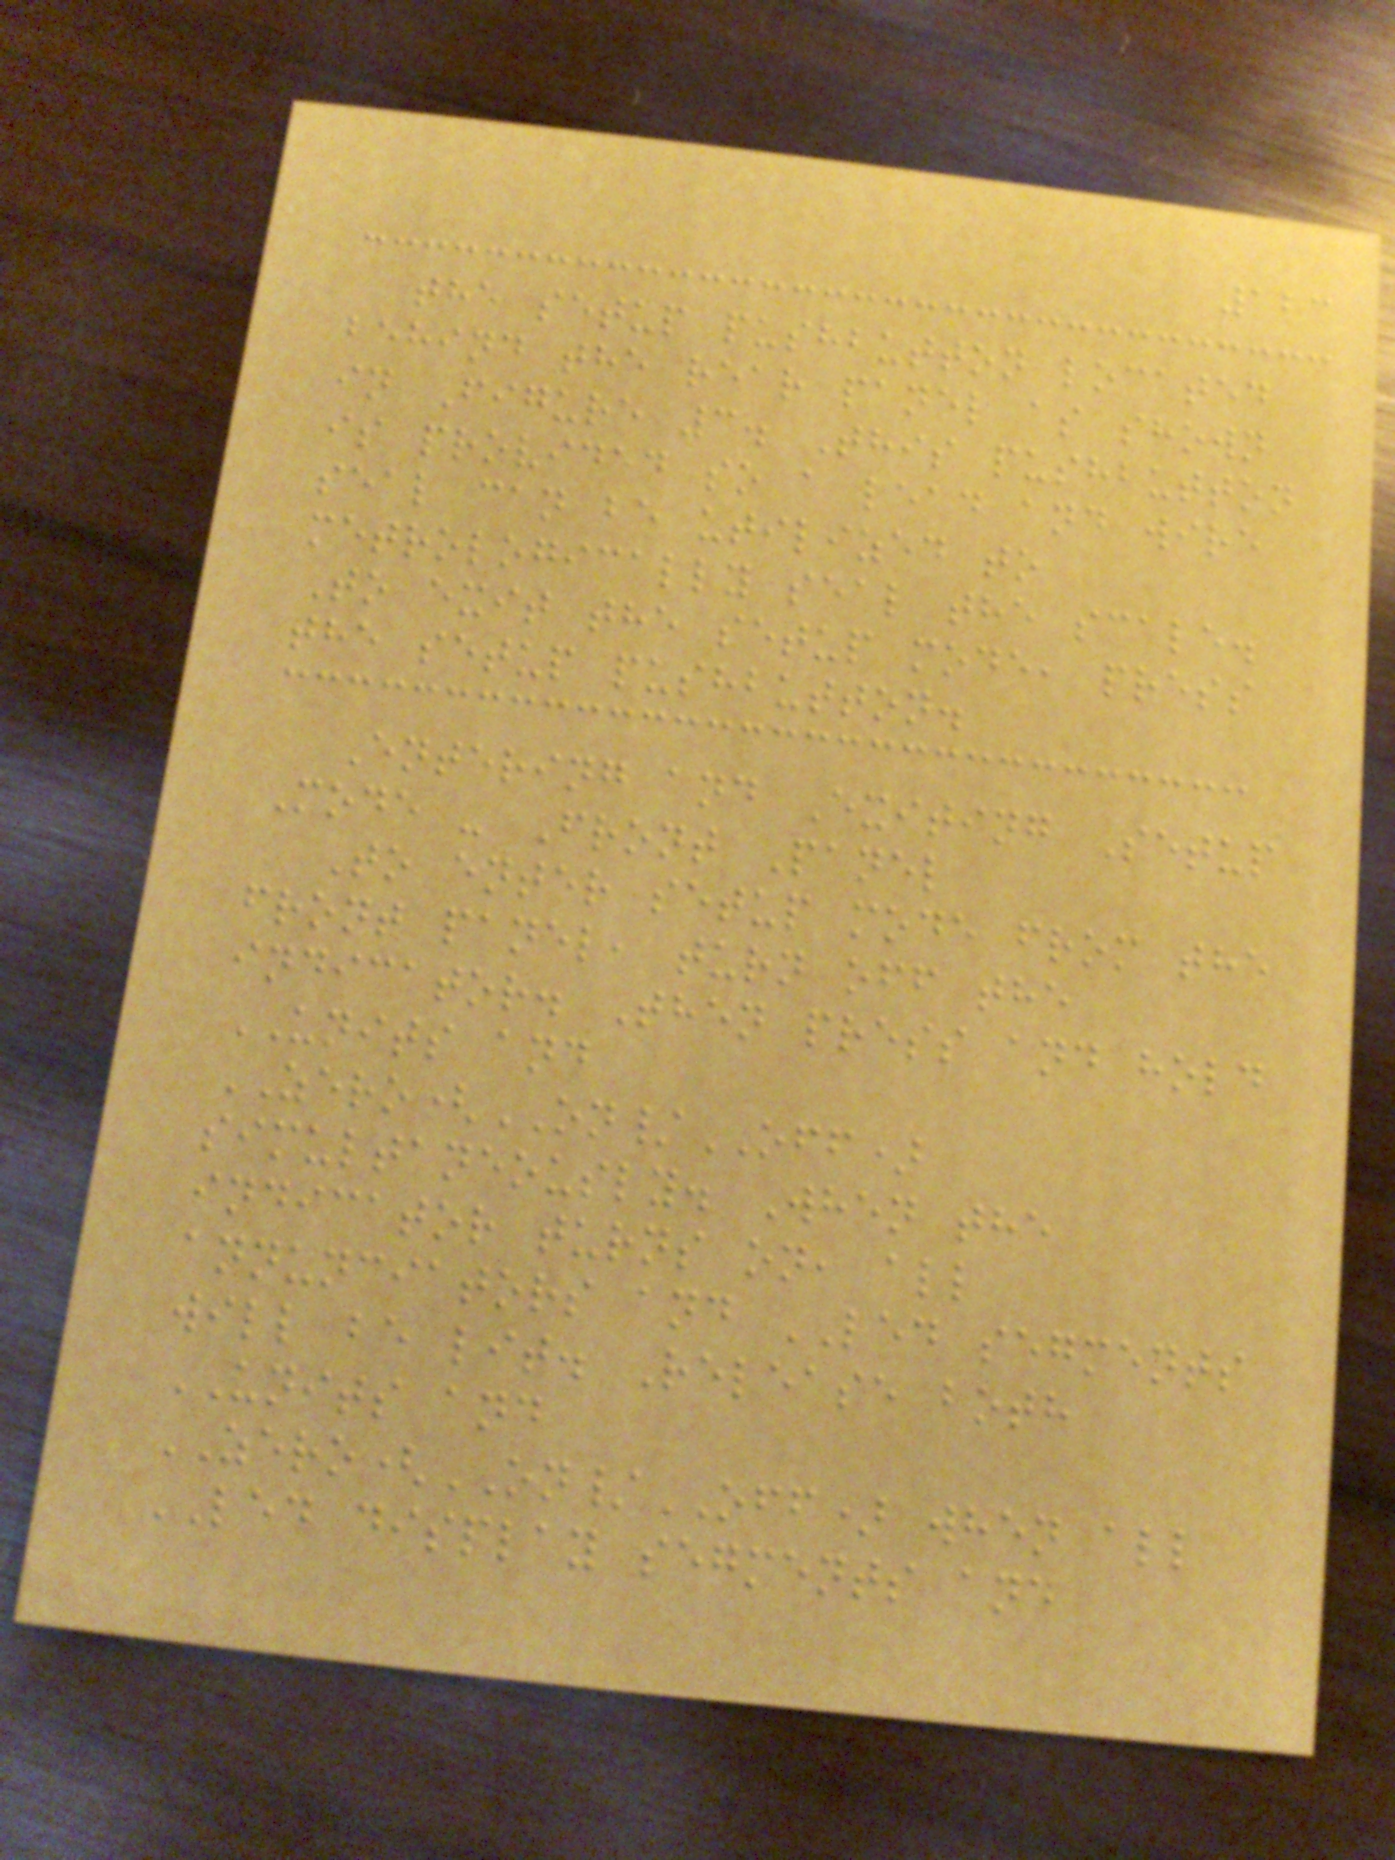123
the setup pushbutton located
behind the rear panel as shown
in Figure 3. This pushbutton
is provided so a lead and wire
seal can be utilized to
metrologically seal the scale.
To exit the setup mode, press
the setup pushbutton.
Entering and Exiting Setup
Mode - Front Panel
To enter setup mode from the
front panel, turn off the
indicator. Then press and hold
UNITS and
ZERO(ON/OFF)
simultaneously. When the
indicator turns on, all
annunciators and LED segments
will be lit. Release both
UNITS and
ZERO(ON/OFF) when all
LED display segments and
